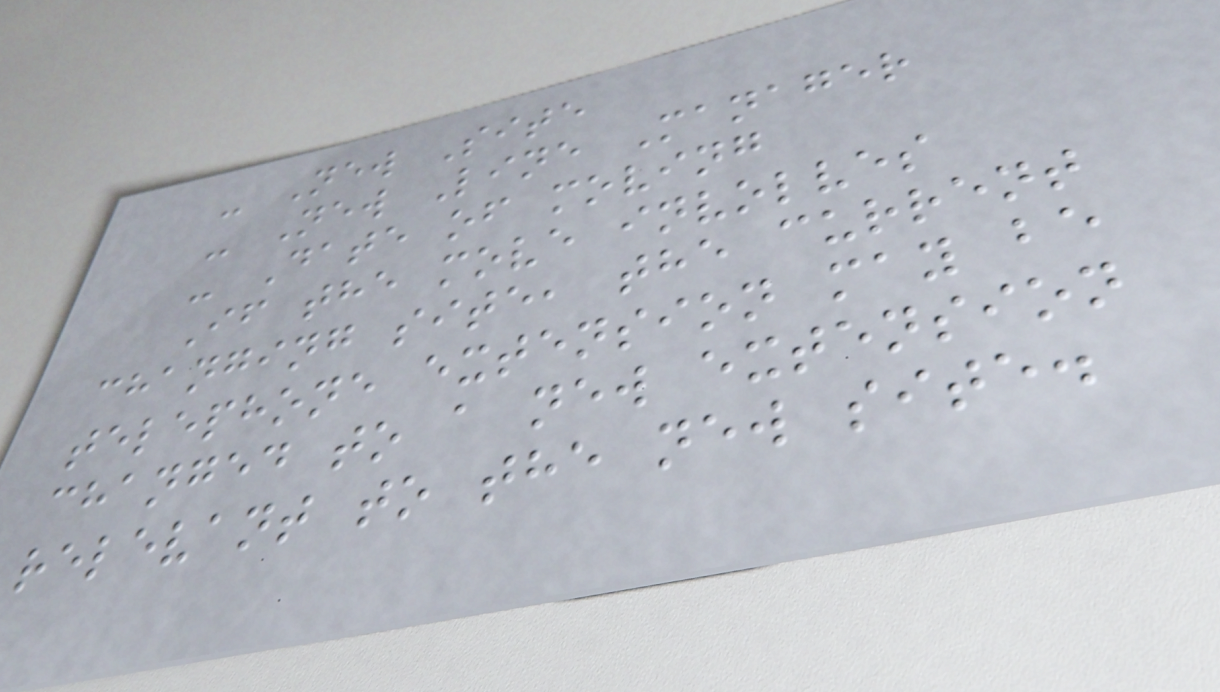- New Site
- New Line Manager
- Date of moving
If the move involves
changing site, the current
telephone extension may be
changed to a new extension
relevant to the new site.
